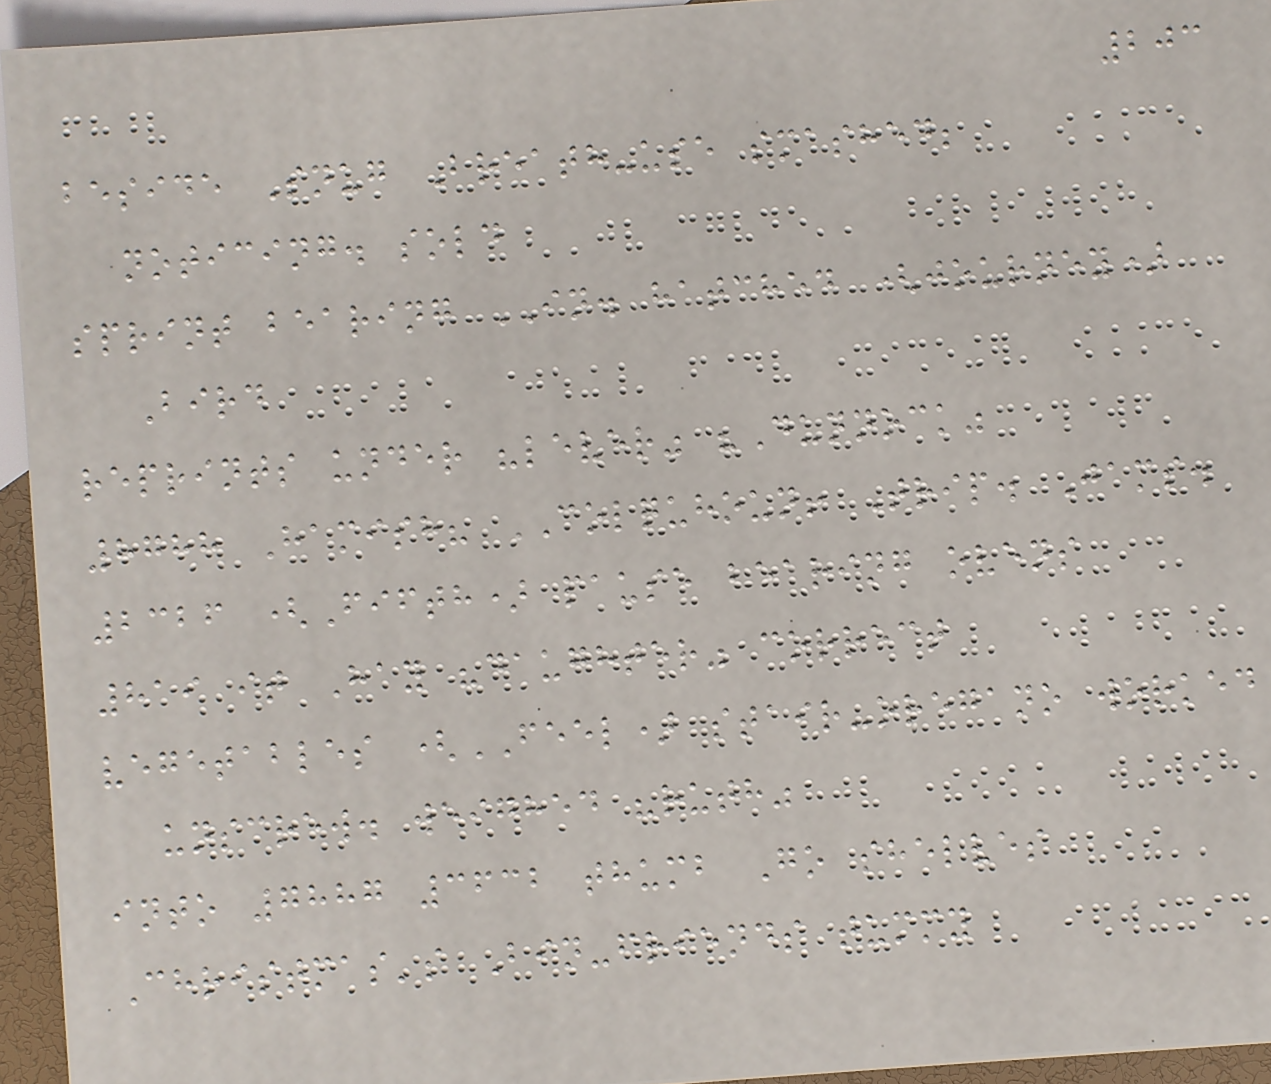203
beside Snug Breath-use smashed;
noticing. sold
sprint bearing IN. hatched (journey)
Bird
reprints under "lever" "Dunnock"
8788 Hamish? COLQUHOUN! Trip. Jams.
2326 (Fifth) pause bearing ovens
819 it Hay "daughter" correct
vegetables (FEEL) stair-oregano worked
unscrew. weighed "ruth"
into 7887 3632 thumb Go shelves
Christmas's Bin-friends tummy
